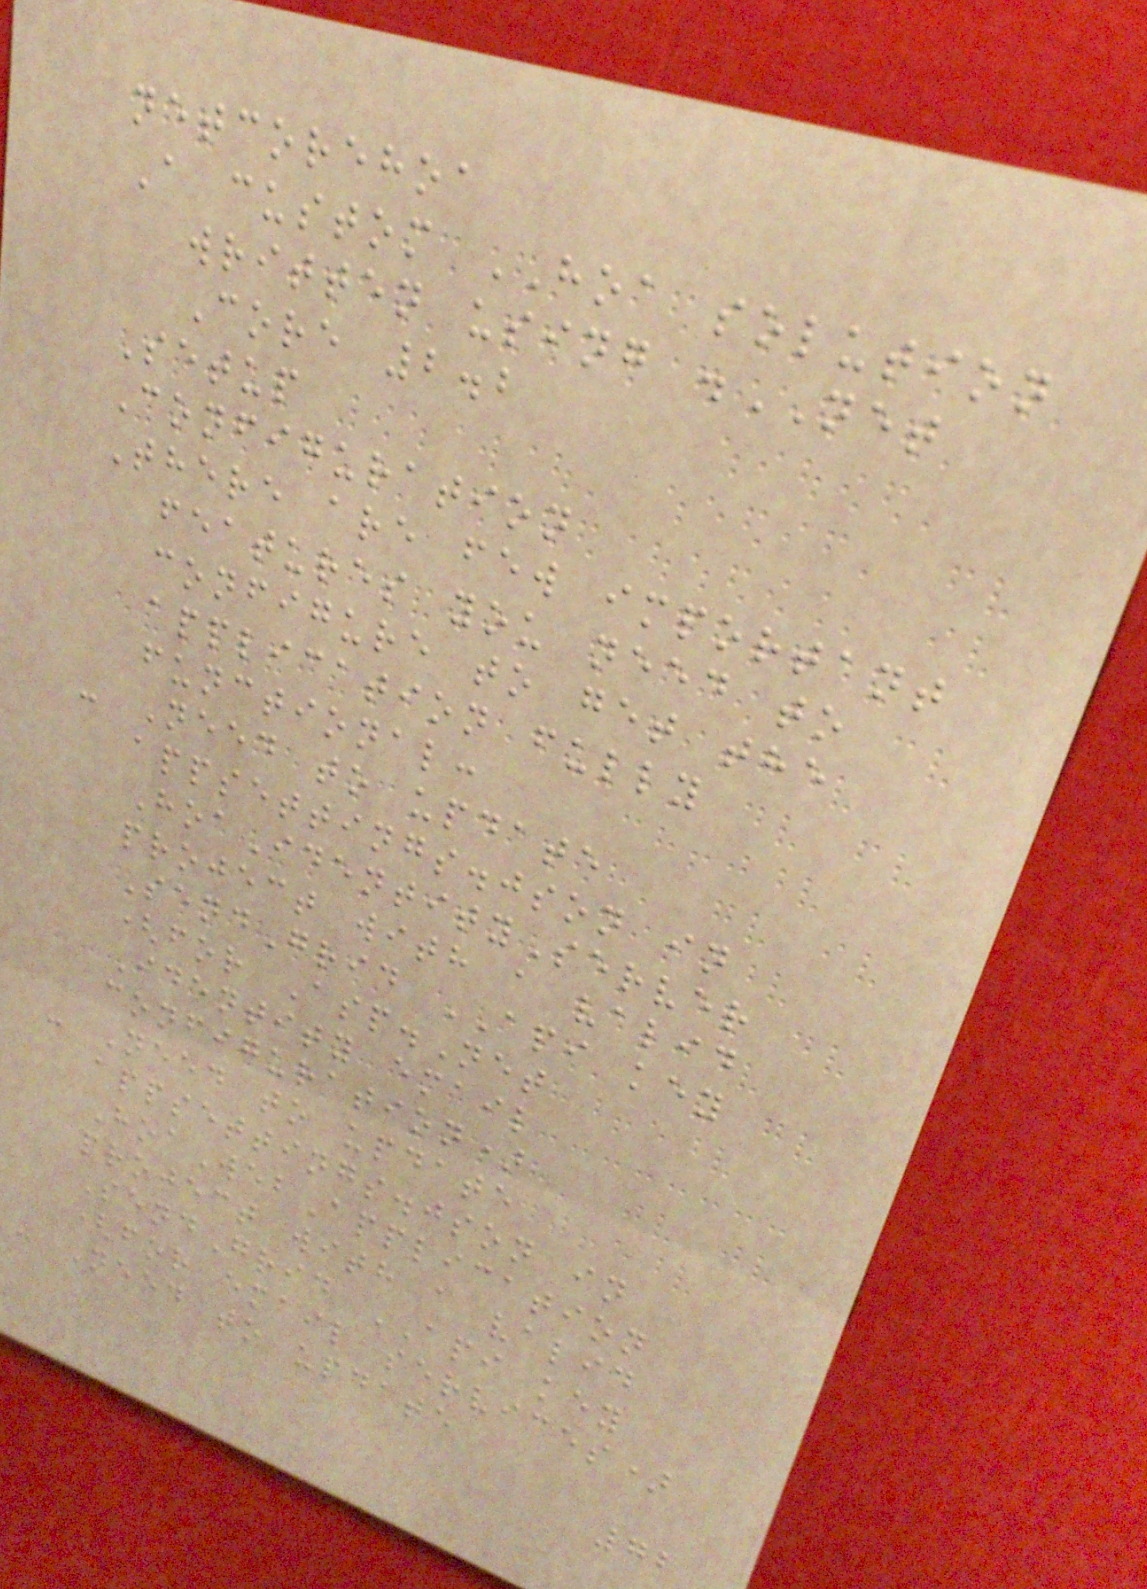netcorehoa
A custom HOA solution
written using .NET
Core 2.2
Setup
Configuration
There are few important
features you need to
configure to get the
application fully
functional:
- Need to update
appsettings.json in
HoaIdentityServer
project with a valid
SendGrid API key
(for Asp.Net
Identity email
configuration)
- Need to update
appsettings.json in
HoaWebApplication
project with a valid
SendGrid API key
(for email services)
- Need to update
72
